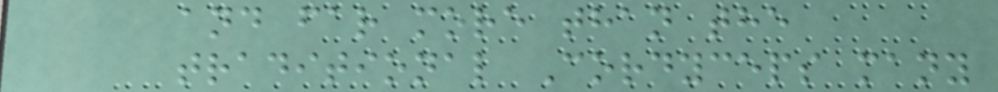and far more than the
traditional Cordyceps many
